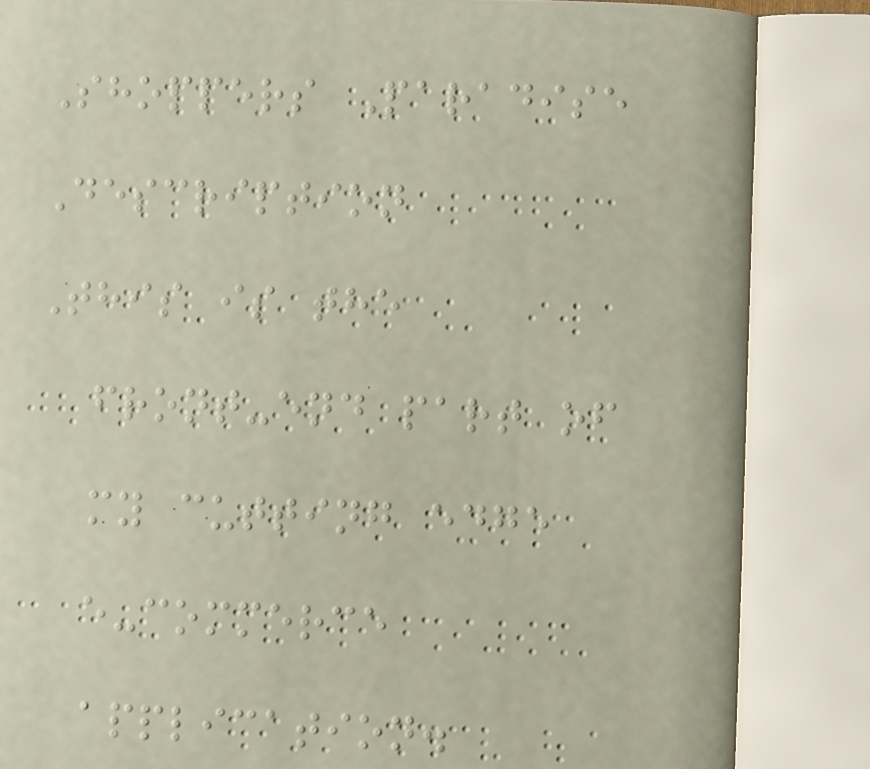Shoppers Paradise
Description
This is the
front-end part of
my cutting edge
e-commerce
application.
